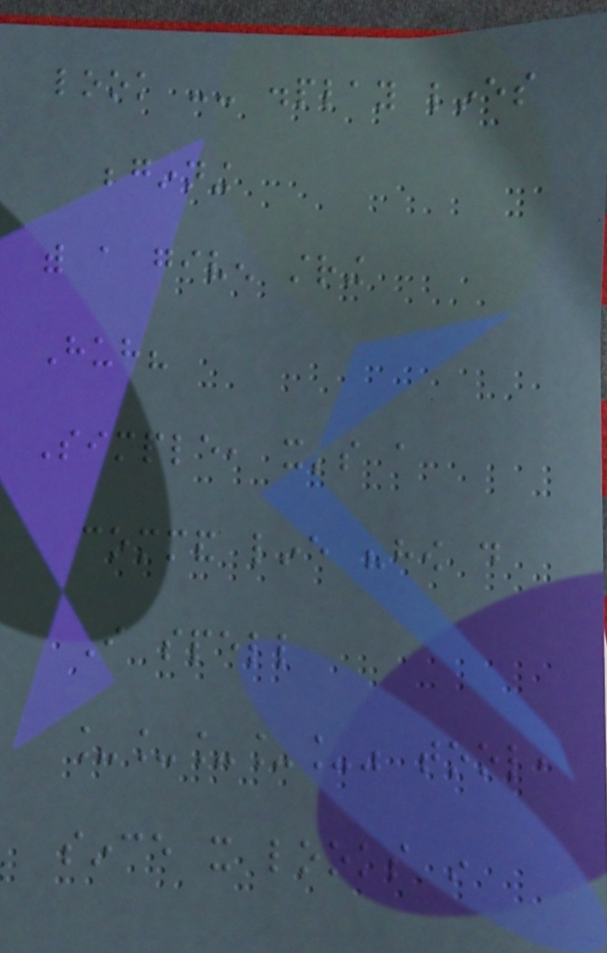look -- display lines
beginning
with a given string
Huh?
Simple, it's a
command line "how do
I spell
_____" tool,
since it looks in
